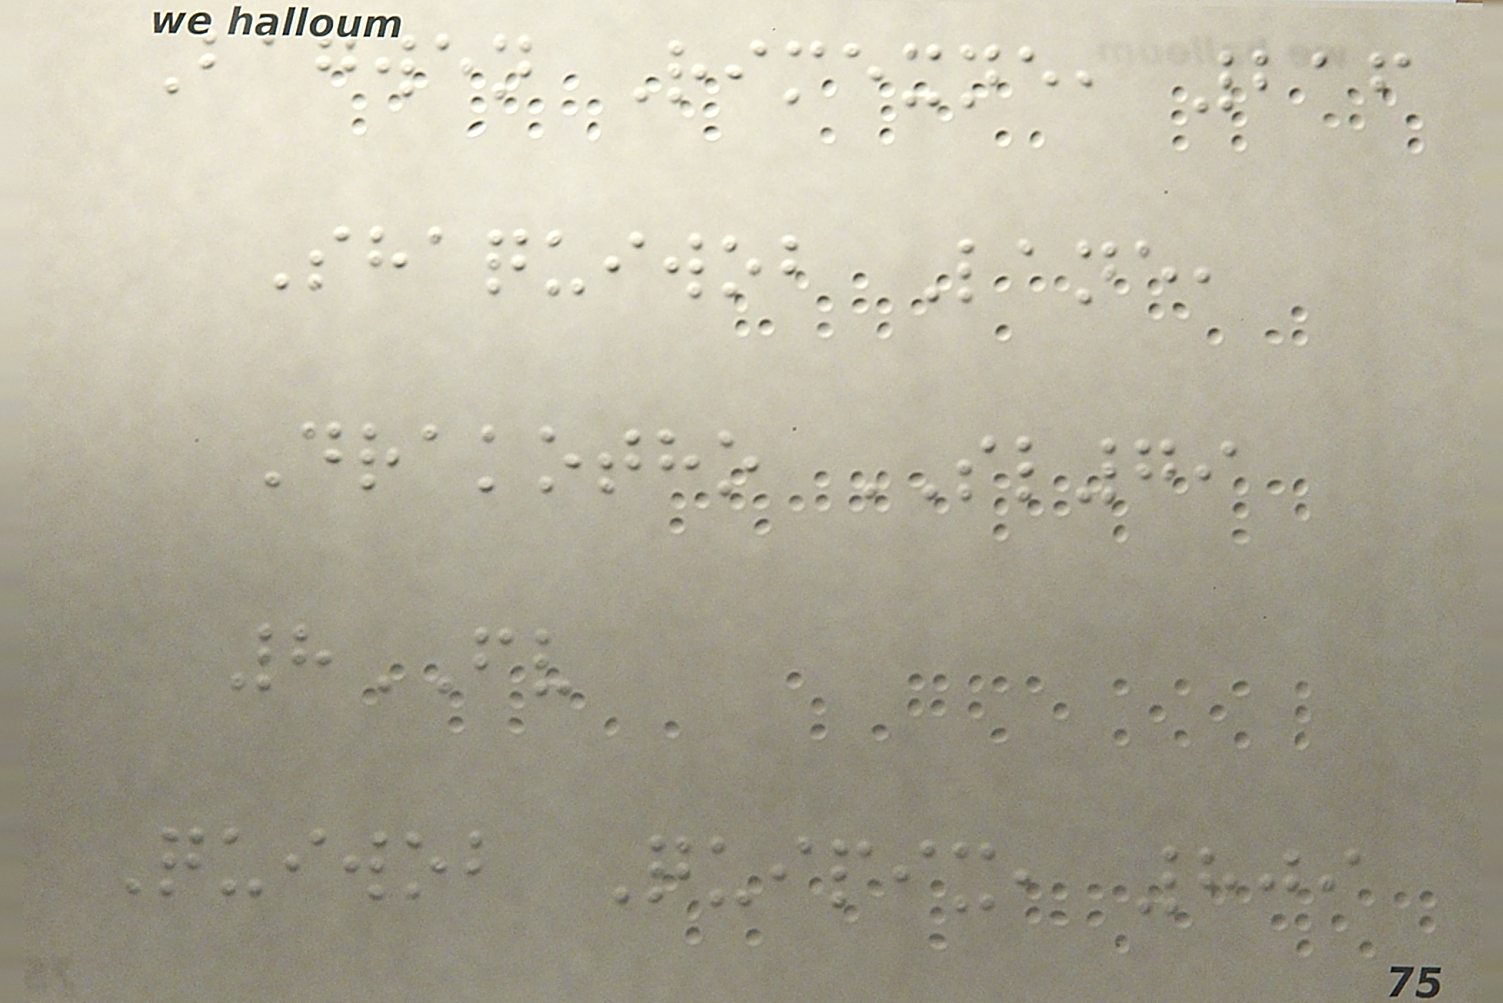Bagwen Rimexne, 216
Shaquiwob Lane,
Drakotho SL79
8FV
Quiwob Quipix, 809
